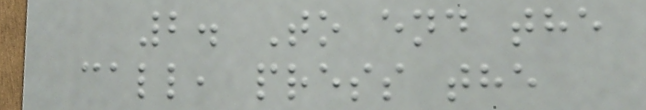2. To end the
call, press the
